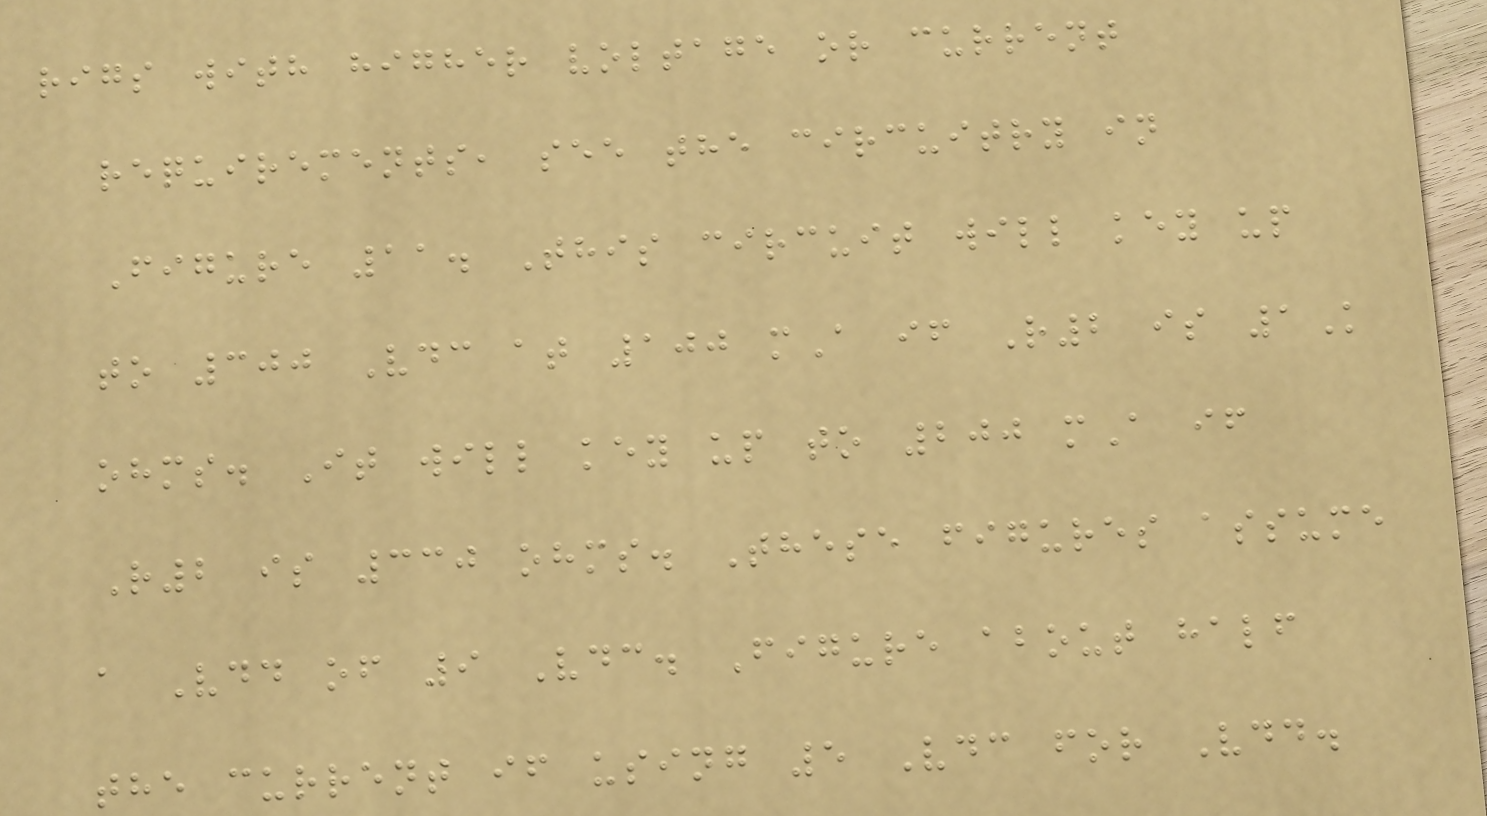rigs with higher voltage or current
requirements, see the circuitry in
Figure 11. This circuit will key up
to 300 Vdc at 100 mA if R2 is 1K
ohms. It will key up to 200 mA if
R2 is 330 ohms. These figures assume
a Vdd of 9 Vdc. Figure about half
the current if using 5 Vdc for Vdd.
